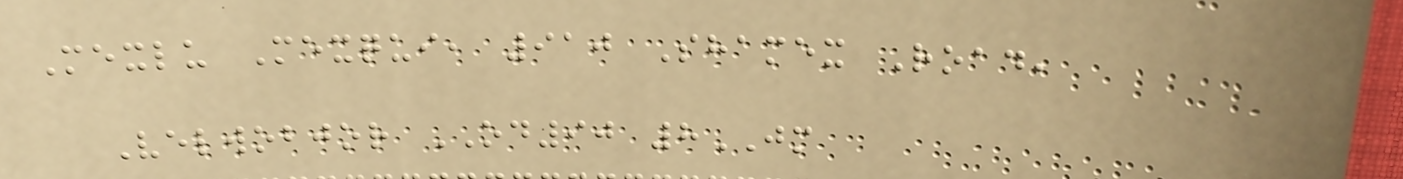Mexlu Mexqui, 910 Shamex Road,
Velwobjor OD90 8JM
